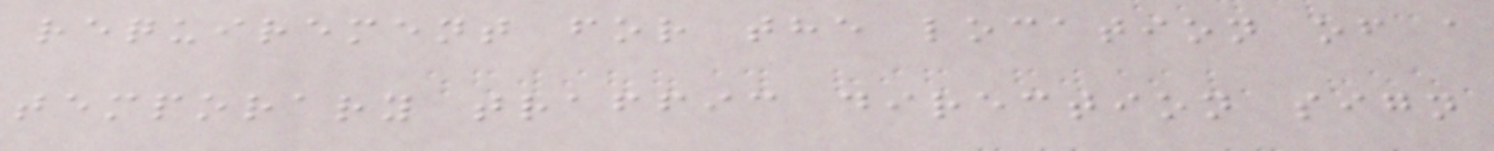requirement for the location of a
temporary traffic direction sign
